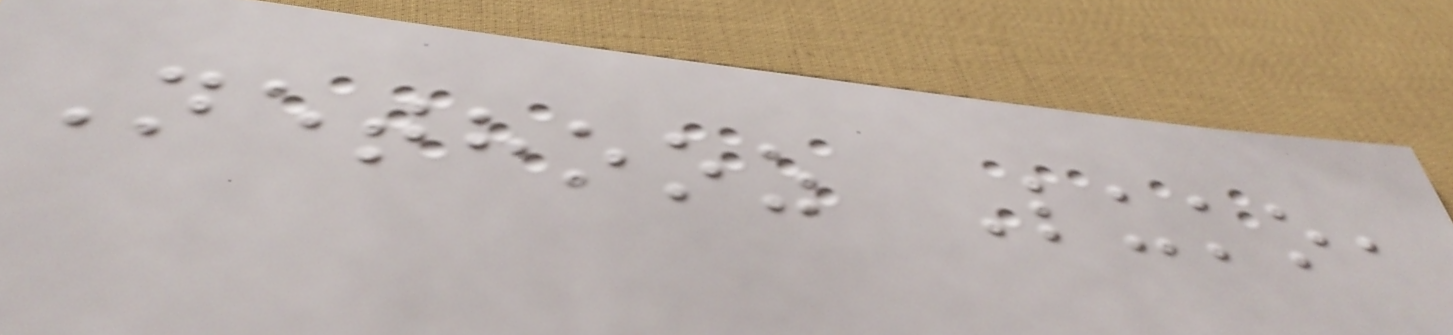Nethooz Luko,
